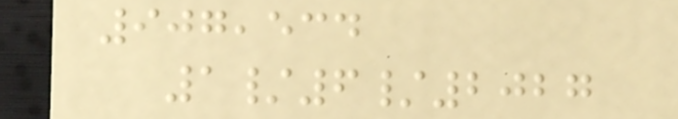907,534
1/6/2027
